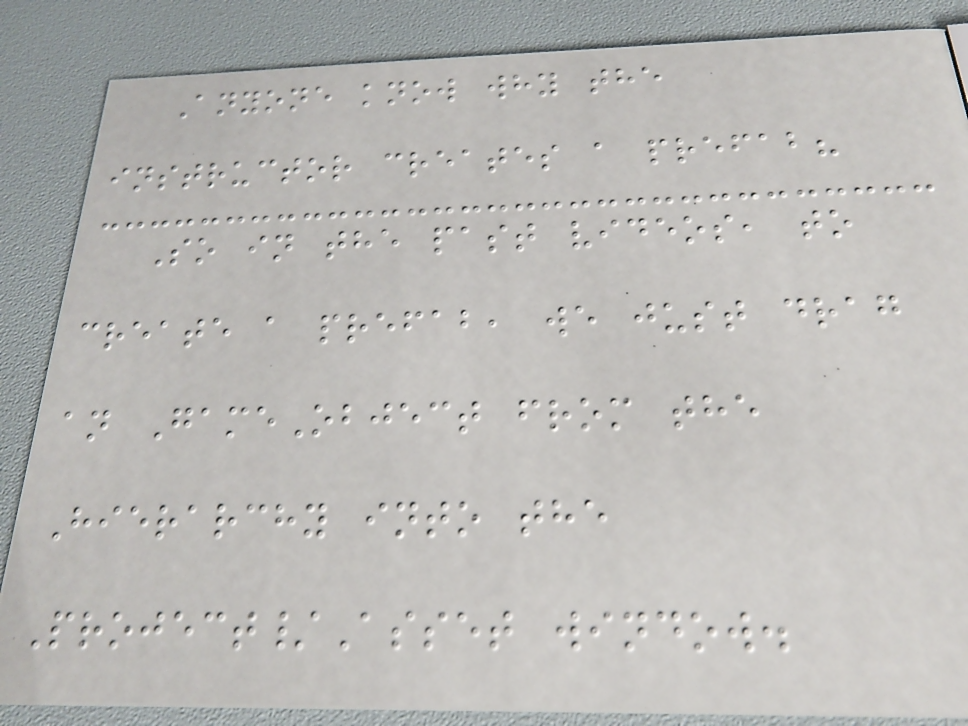Anyone know why the
instructor creates a prefab?
So in the past videos, to
create a prefab, we just drag
an GameObject from the
Hierarchy into the
Project/Asset window.
